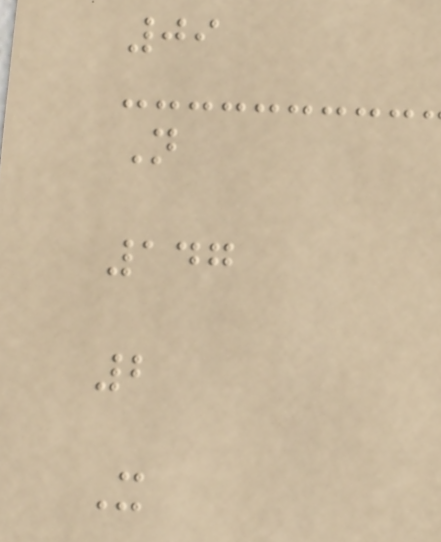09
N
147
2
X
